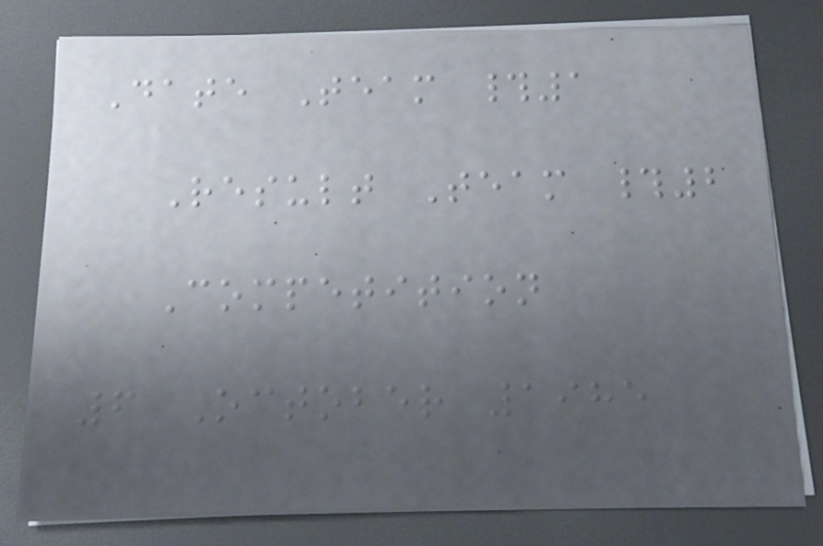Date Team #1
Result Team #2
Competition
6 October 1985
